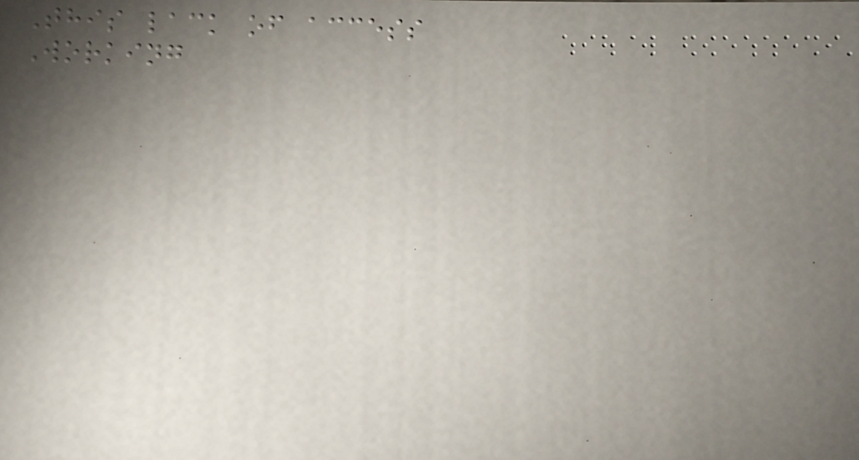This lack of access
Working
